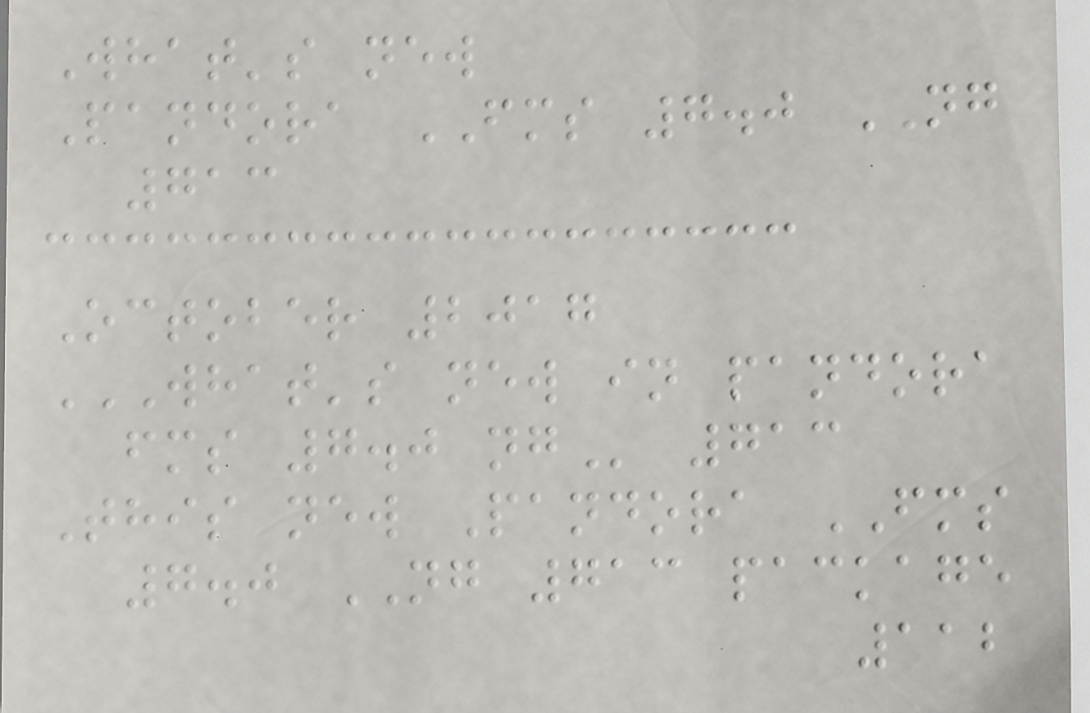What's new
Pandora FMS 7.0 NG
713
October 2017
WHAT'S NEW IN PANDORA
FMS 7.0 NG 713
This new Pandora FMS
7.0 NG 713 package
112
